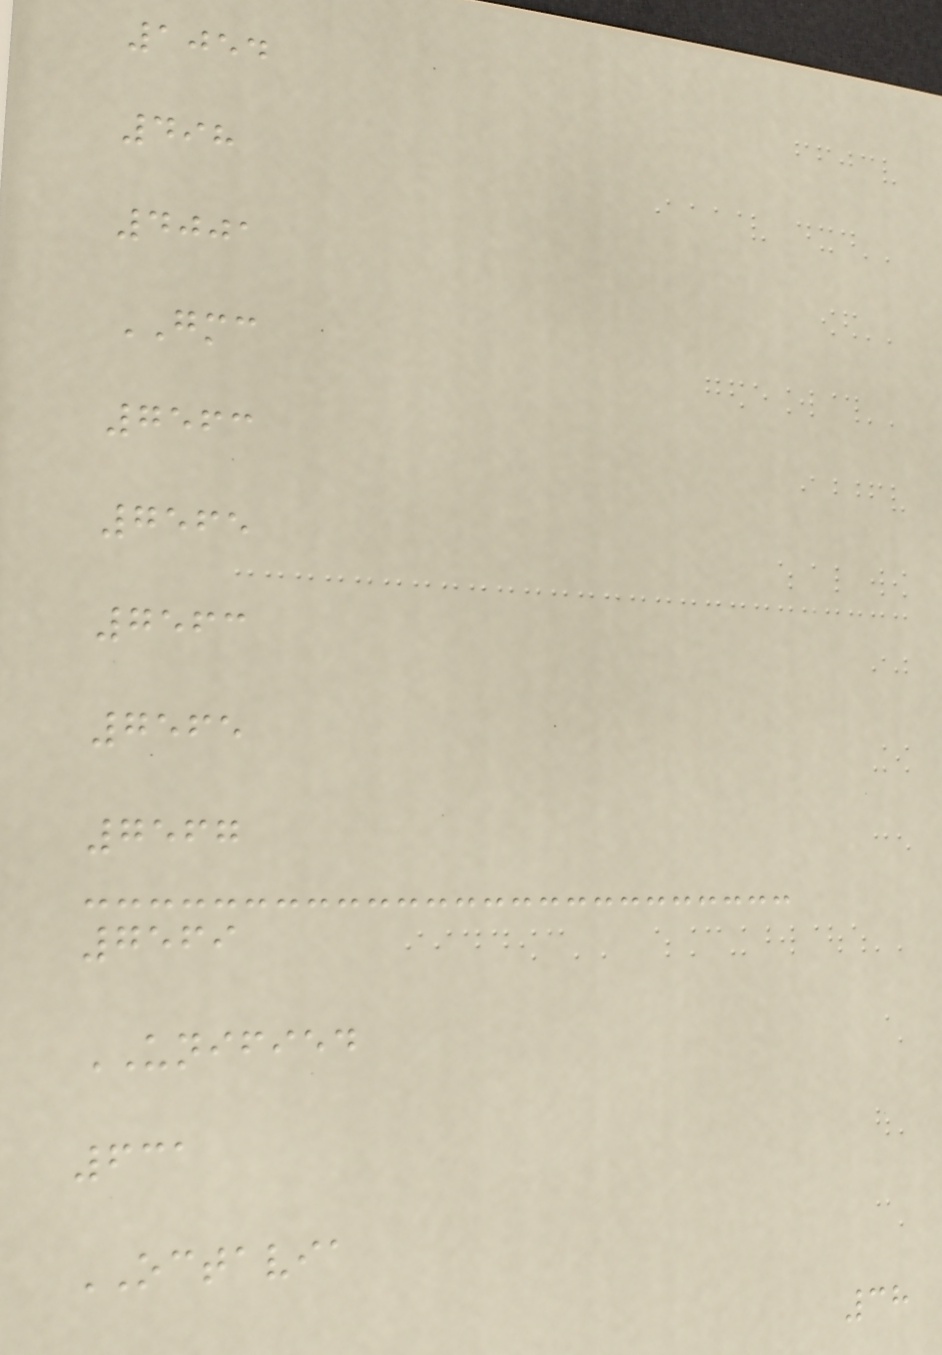1054
498
4001
GMC
7563
7565
7563
7565
7567
7569
UNIFIED
631
OCTAVIA
38
